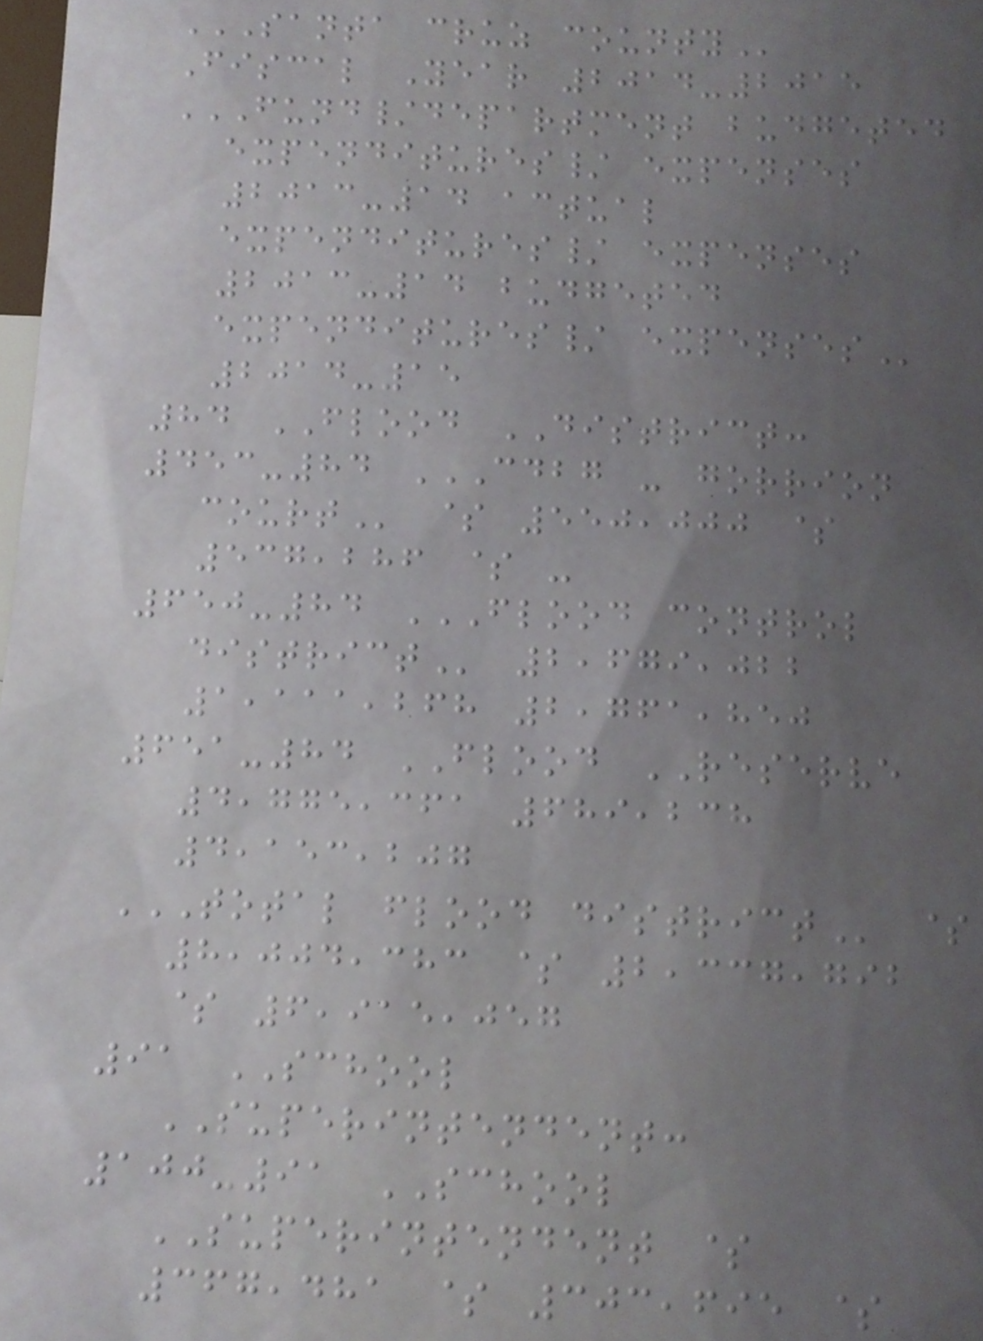SANTA CRUZ COUNTY
Fiscal Year 2014-2015
FUND/DEPARTMENT BUDGETED
EXPENDITURES/ EXPENSES
2013-14 ACTUAL
EXPENDITURES/ EXPENSES
2013-14 BUDGETED
EXPENDITURES/ EXPENSES
2014-15
84 FLOOD DISTRICT:
453-84 CDBG - GORRION
COURT $ 550,000 $
537,286 $ -
650-84 FLOOD CONTROL
DISTRICT 2,679,022
1,111,268 2,761,850
651-84 FLOOD RESERVE
4,775,361 689,238
4,153,207
TOTAL FLOOD DISTRICT $
8,004,383 $ 2,337,792
$ 6,915,057
91 SCHOOL
SUPERINTENDENT:
100-91 SCHOOL
SUPERINTENDENT $
367,481 $ 303,695 $
